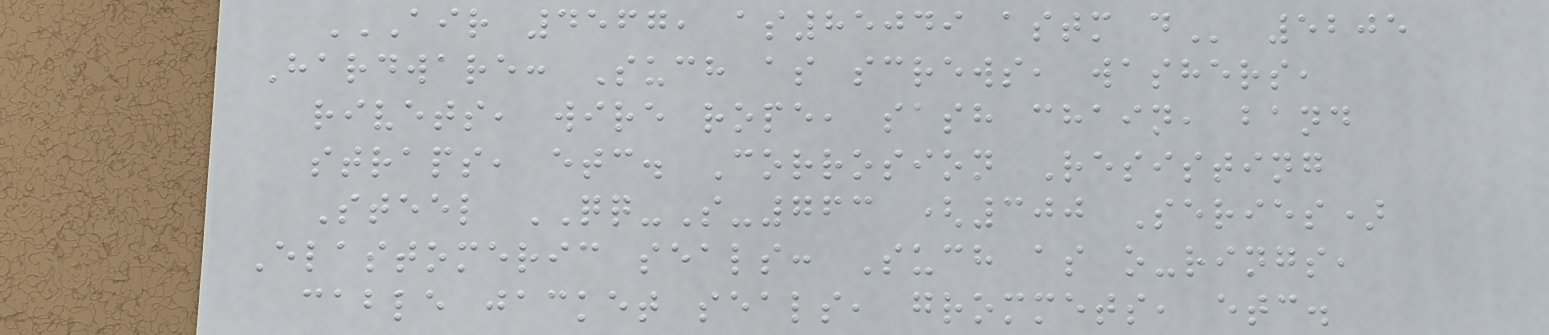AIR 4567, AS85049 ASTM D 5205
Hardware: Such as screws, washers,
rivets, wire rope, sash chain, band
straps, etc. Corrosion Resisting
Steel QQ-S-763 (300 Series)
Elastomeric seals: Such as o-rings,
cable jacket seals, grommets, etc.
